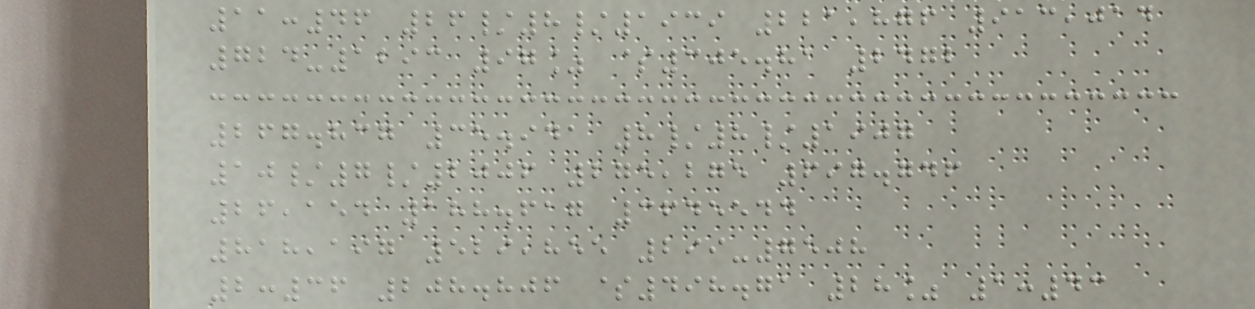11:46 26/8/1939 221,876 913,014
724-1293 97% $305.81 2472
267.837 35.941 8/8/1907
10/7/2006 275,275 697.746
26,154 188.617 3645544
818,197 529,855 299-7508
2:36 208.806 $498.71 28% 1:43
